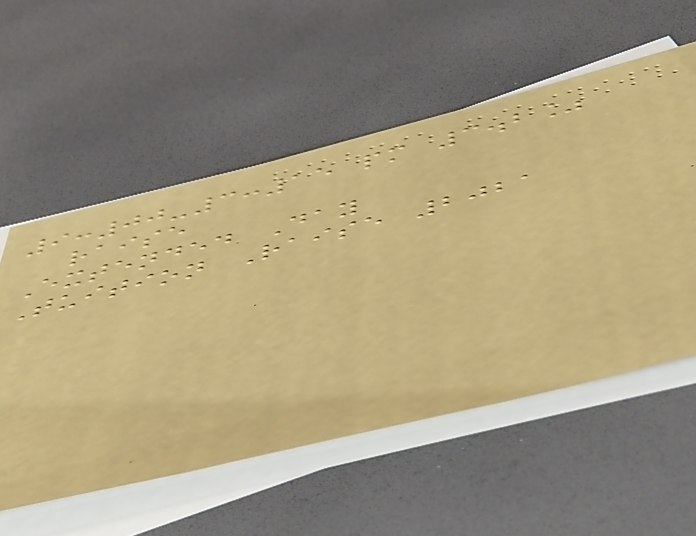9:00-3:15 pm 3.2%
raise
Extended Day
Tuition Raise 2021
